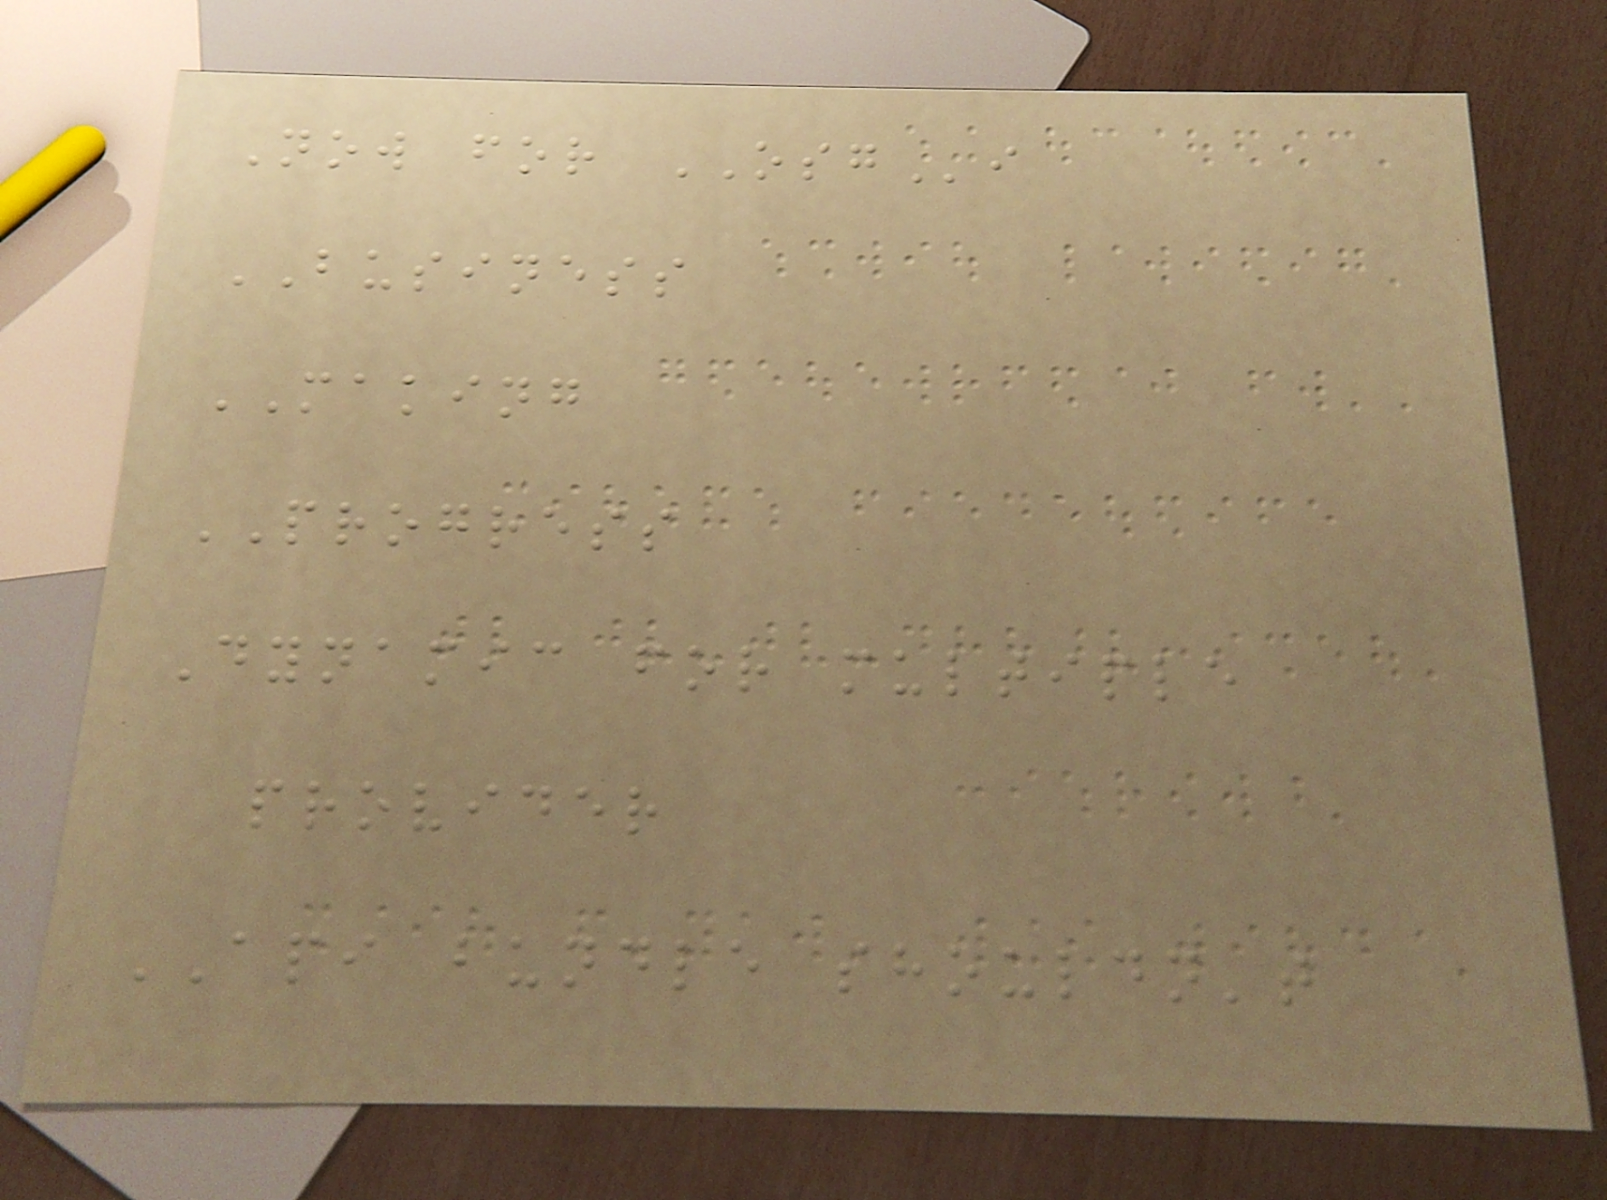Now for OSGi
BUSINESS
MAKING
PROGRESS
Dynamic for multiple
provider
API bundle shouldn't
